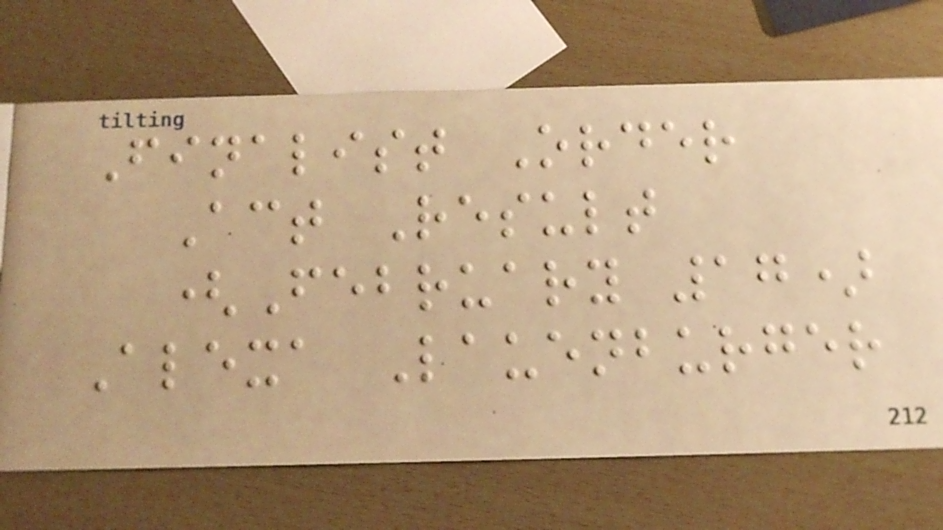Finalist Order
Act Result
(February 17)
Alexa Lauenburger
